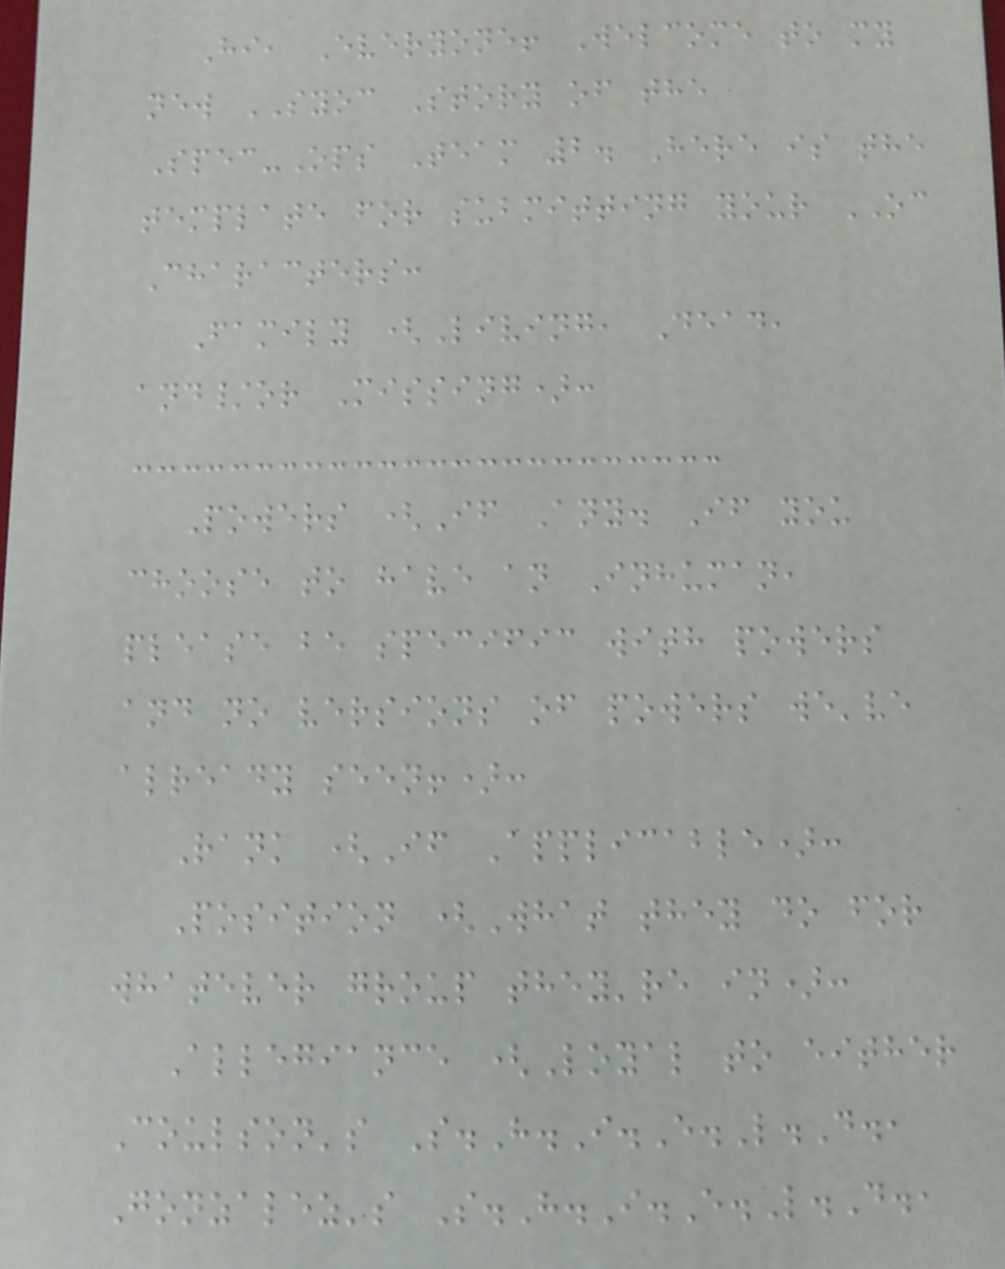Hi, Everyone! Welcome to my
new SYOC Story of the
Spec-Ops Team 2. Here is the
template for submitting your OC
Characters:
Family (Living, Dead,
and/or Missing):
Powers (If Any. If you
choose to have an Inhuman,
please be specific with powers
and no versions of powers we've
already seen!):
Rank (If Applicable):
Position (What they do for
whatever group they're in):
Allegiance (Loyal to either
Coulson's S.H.I.E.L.D.,
Gonzalez's S.H.I.E.L.D.,
